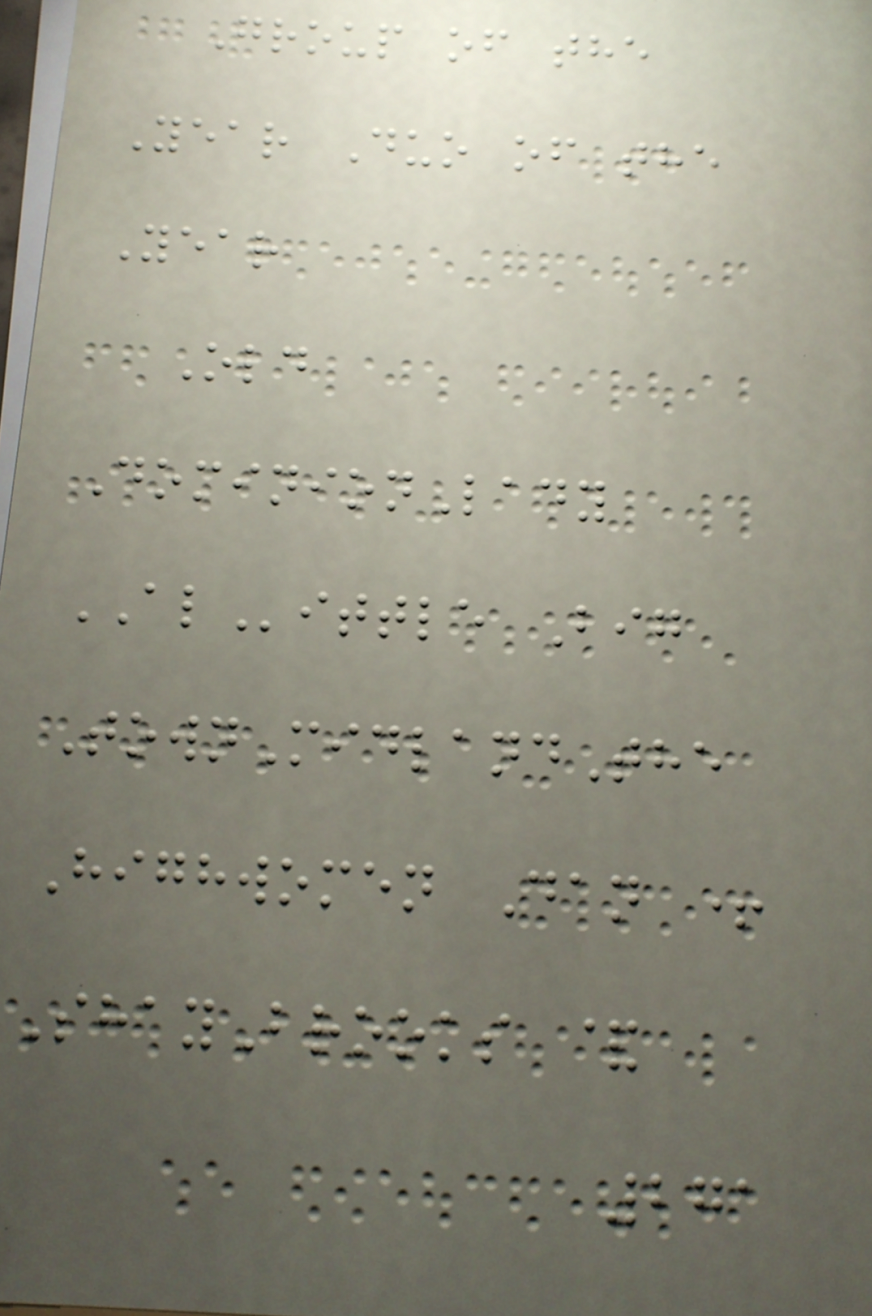Group of the
Year Duo of the
Year
Old
DominionLady
ALittle Big
TownMidlandThe
Highwomen Dan +
ShayBrooks &
271
